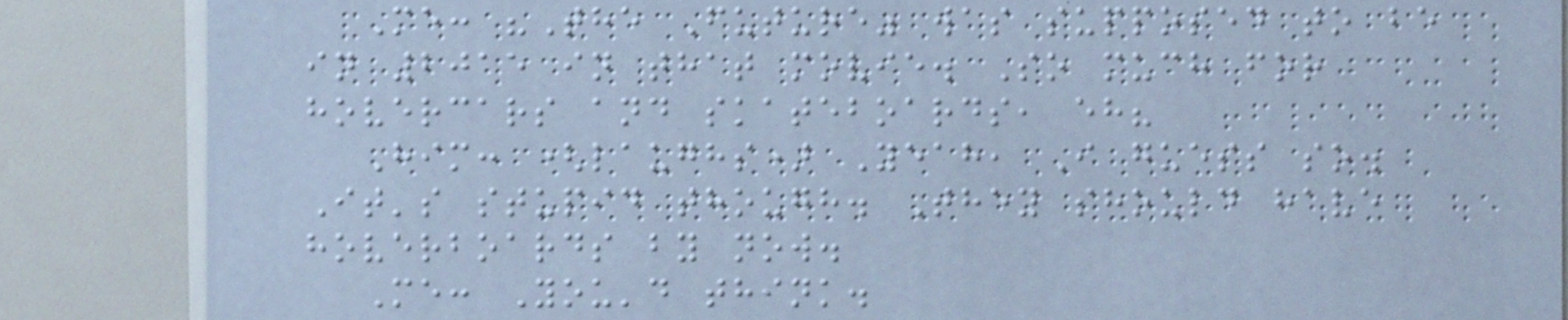Me: "The Future" was supposed to be
in 2015 in that movie. So much for
hovercars and skateboards, eh?
Him: (laughs) Yeah, I guess so.
It's stupid though. They should have
hoverboards by now.
Me: You'd think.
